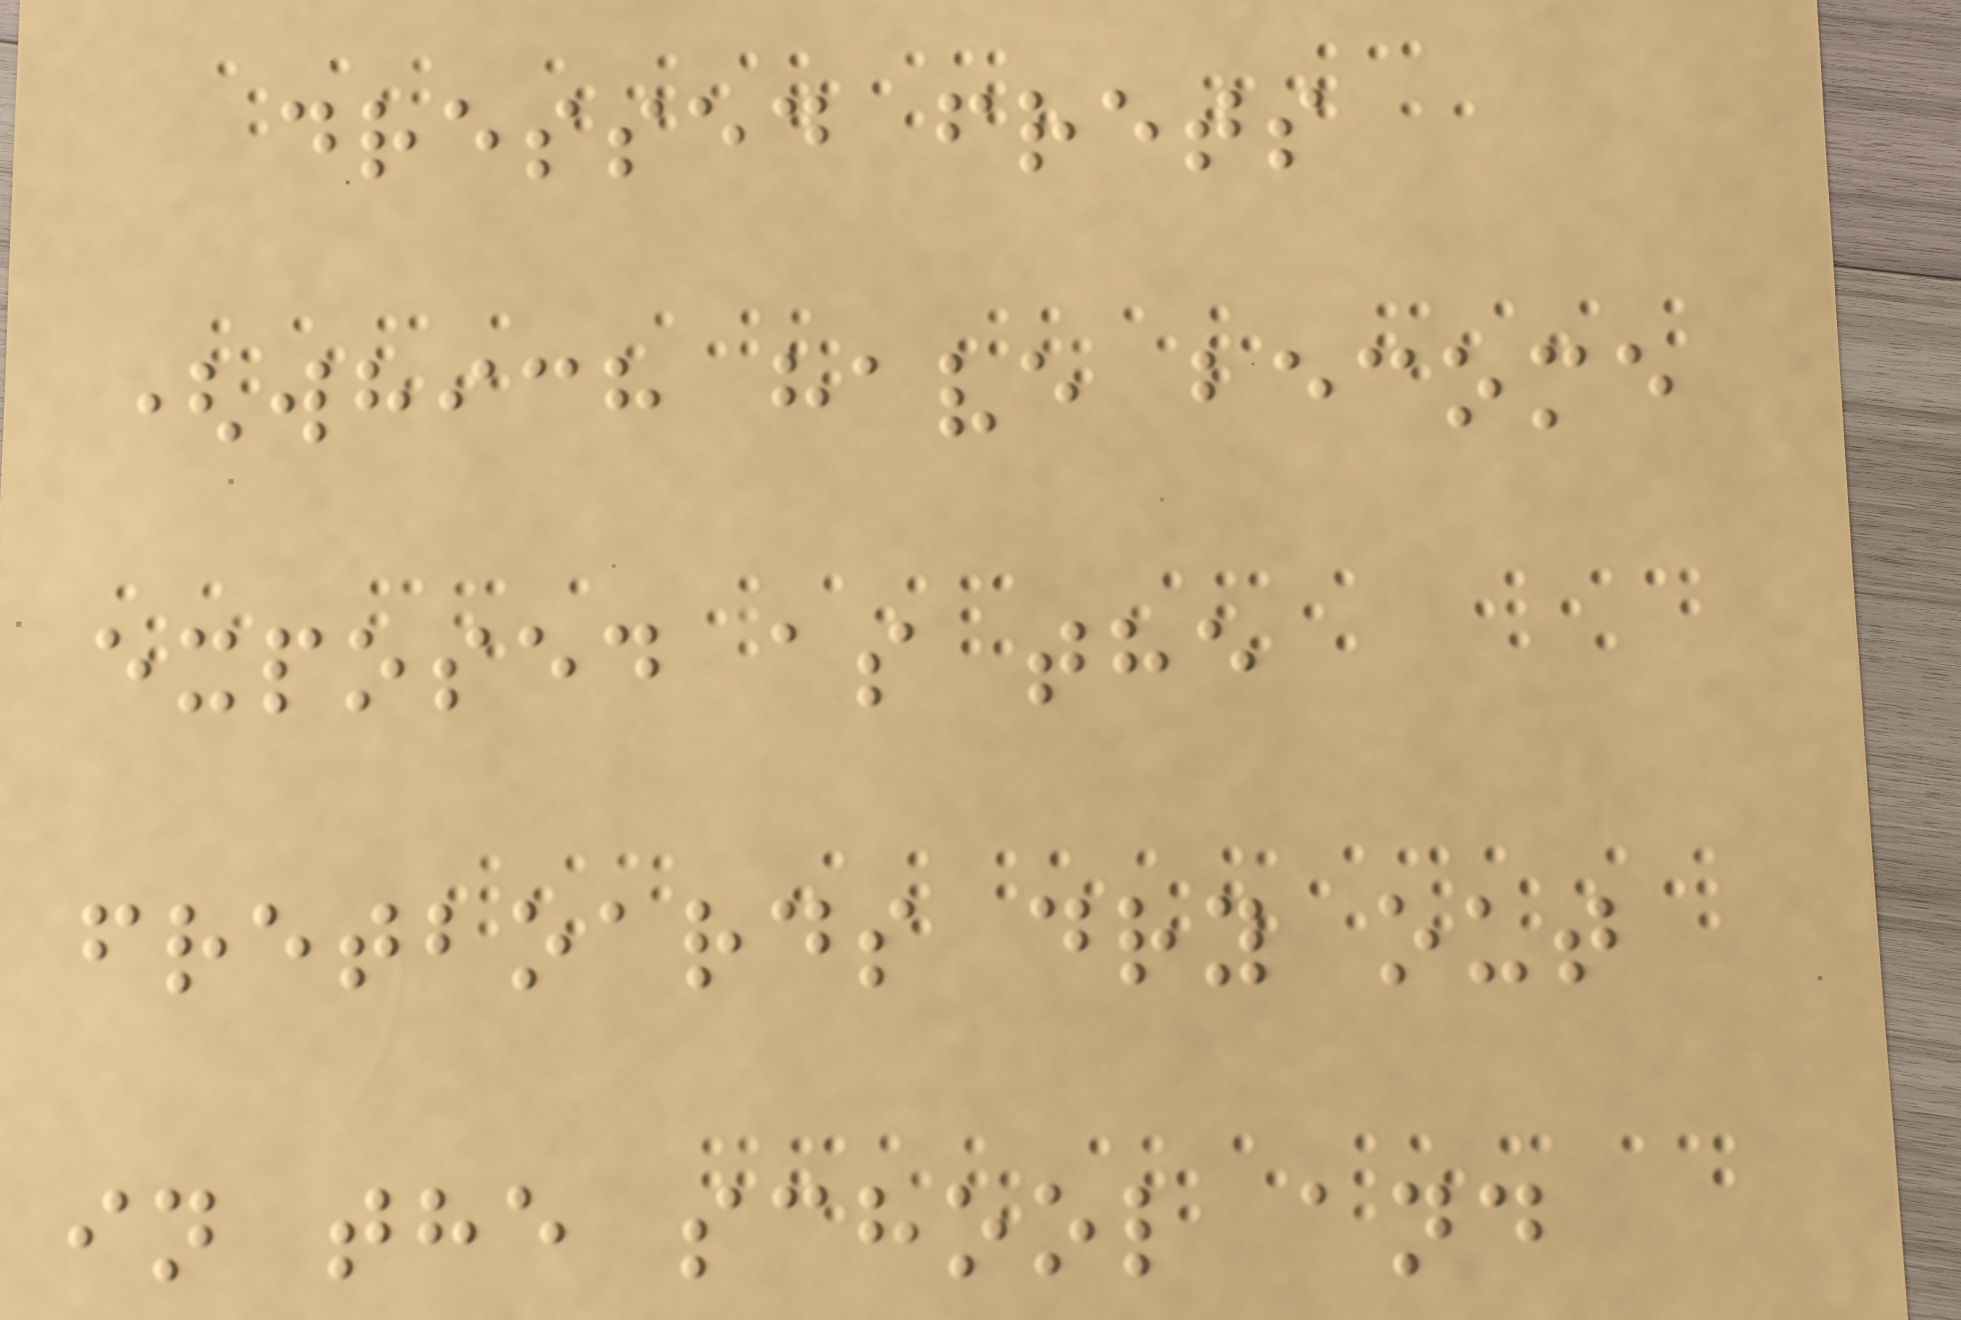dressed frets
(which have become
exposed as the
fretboards dry out
in the school and
